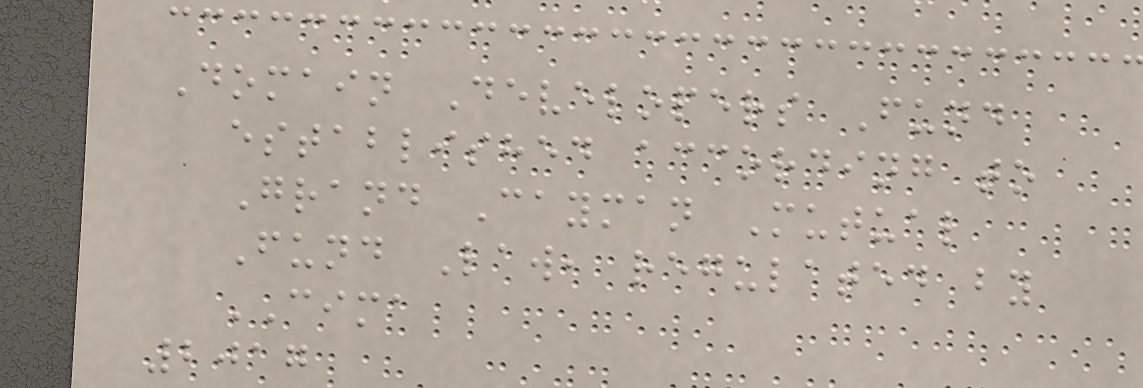Domain Developers Fund
established according to
Grand Cayman Mutual
Fund Law, regulated by
CIMA
2017
